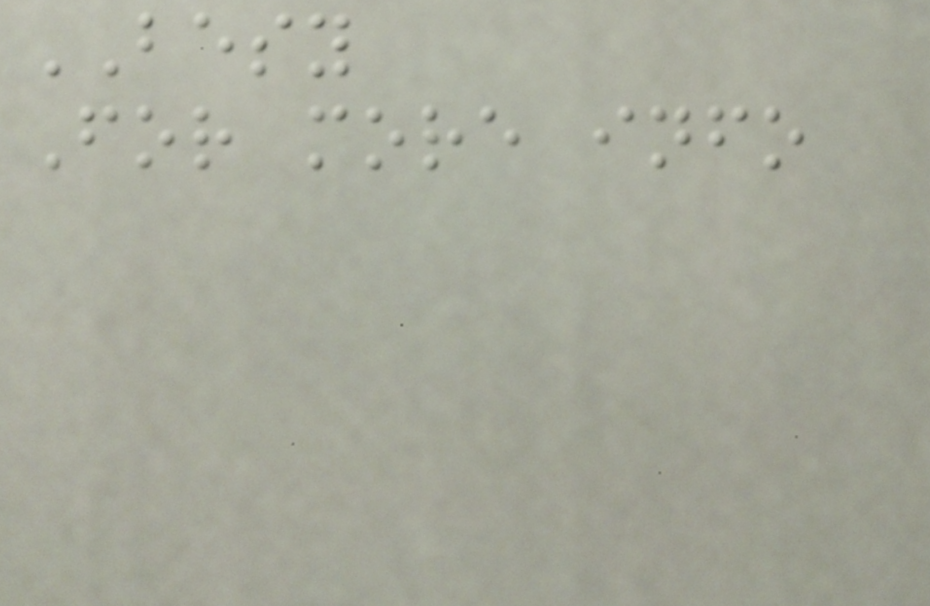BESY
For more info
